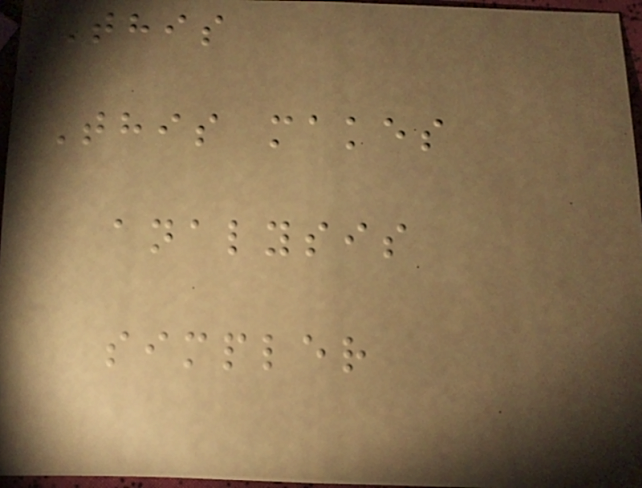This
This makes
analysis
simpler
